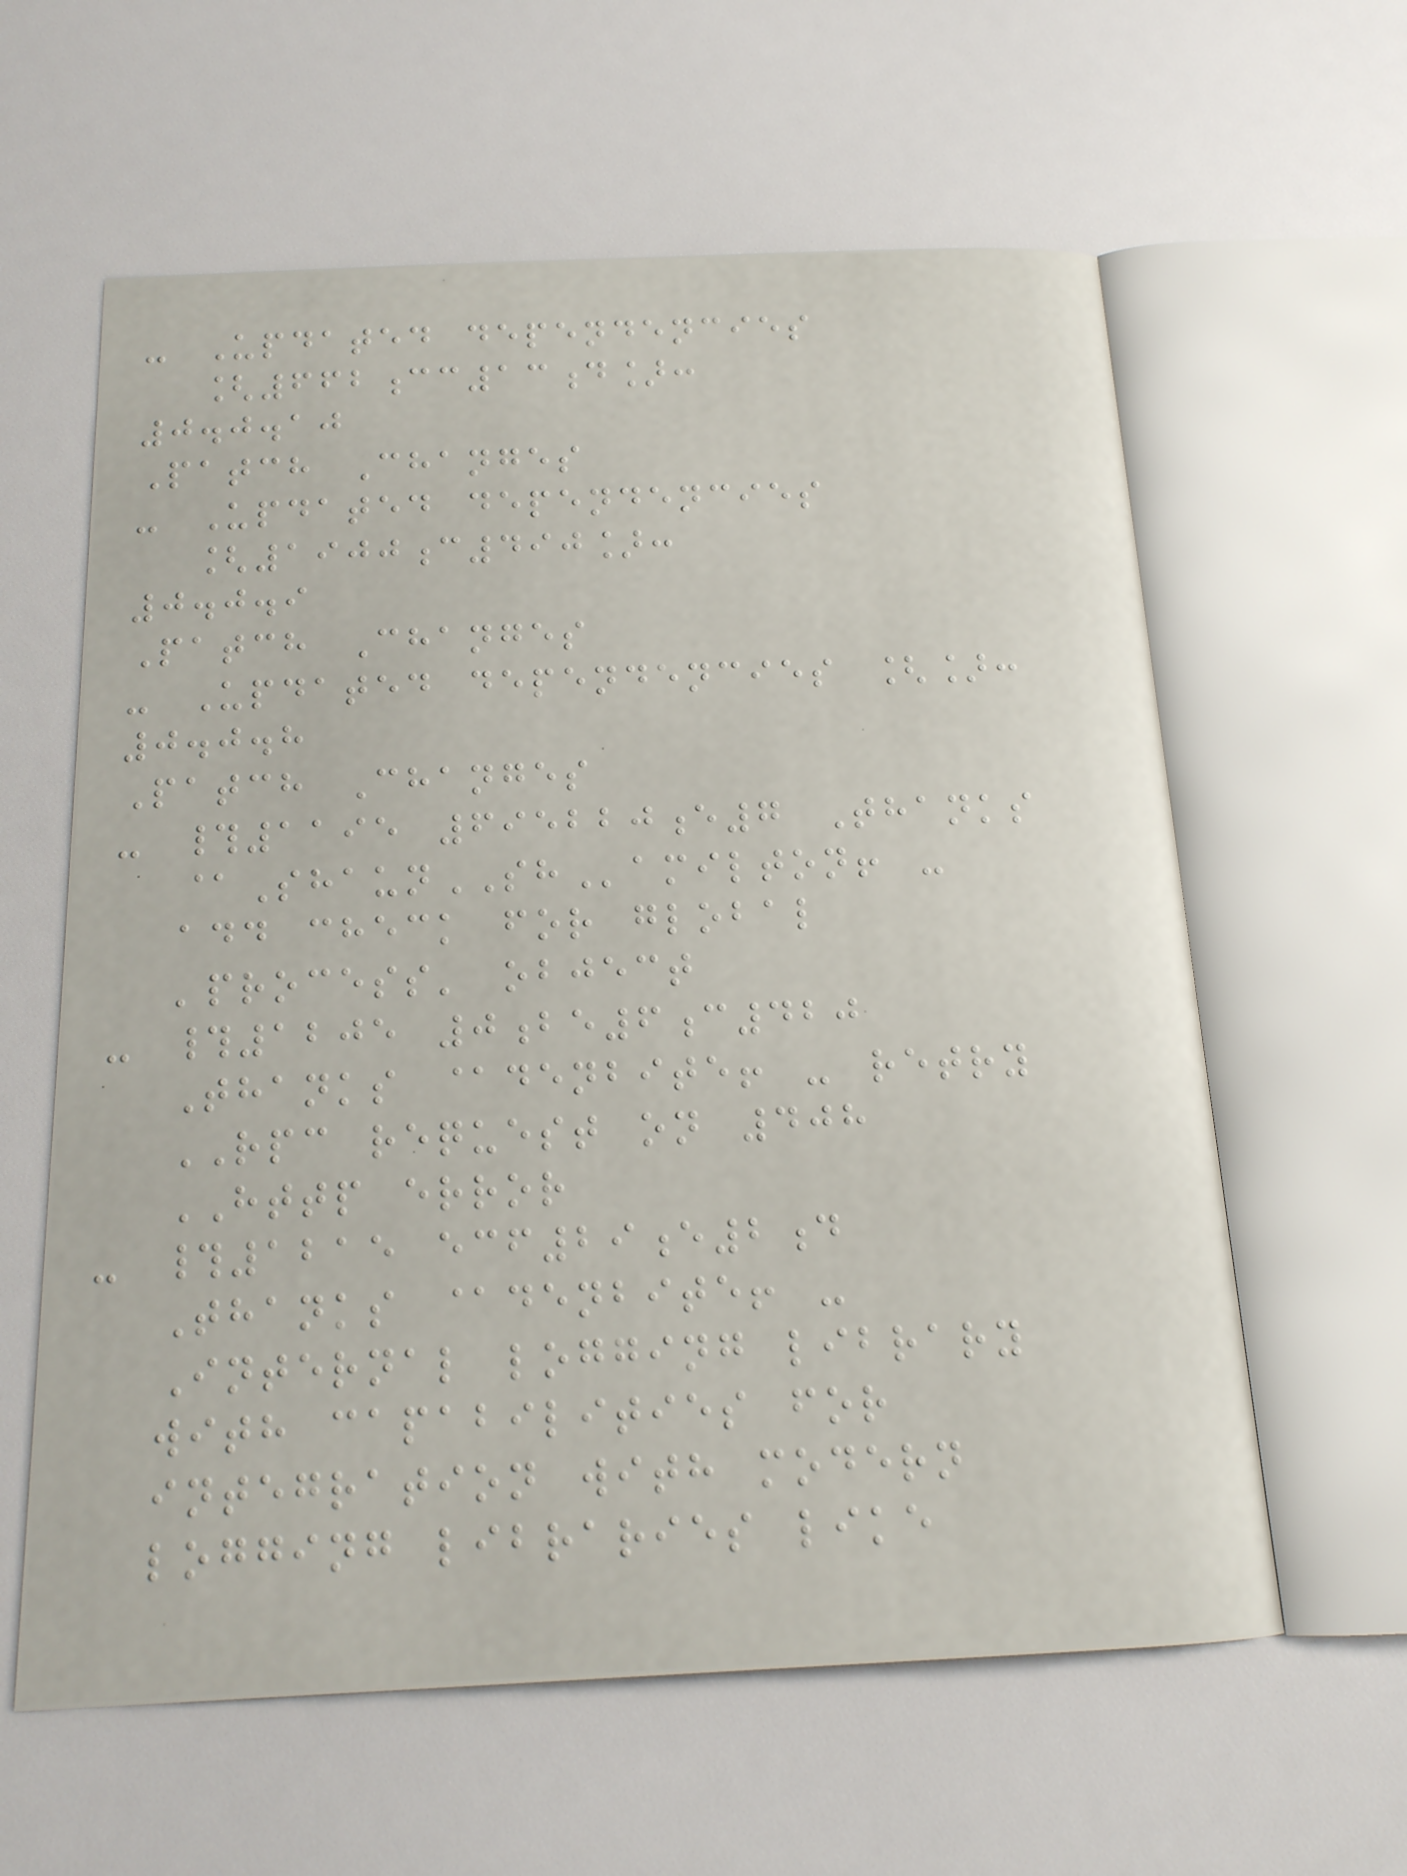- Updated dependencies
[662cc13d]:
0.0.10
Patch Changes
- Updated dependencies
[1900c490]:
0.0.9
Patch Changes
- Updated dependencies []:
0.0.8
Patch Changes
- #1195 695220e7 Thanks
@ShaunSHamilton! -
add check for global
'process' object
- #1205 0be6c420
Thanks @denbite! - retry
RPC request on 408
HTTP error
- #1215 ecf29e2d
Thanks @denbite! -
Internal logging library
with capabilities for
integration with modern
logging libraries like
